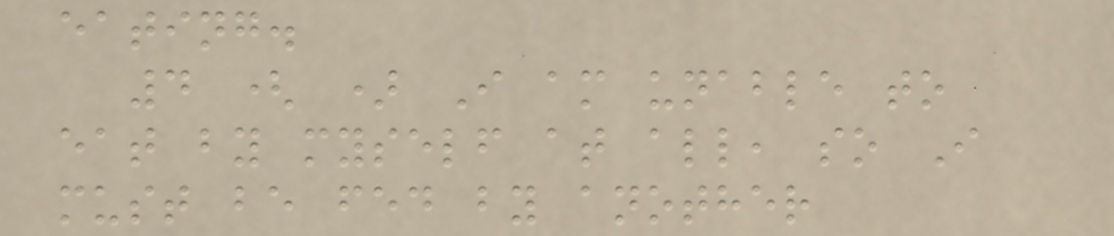eating.
4 ( ) I am unable to
eat by myself at all, so I
must be fed by another
